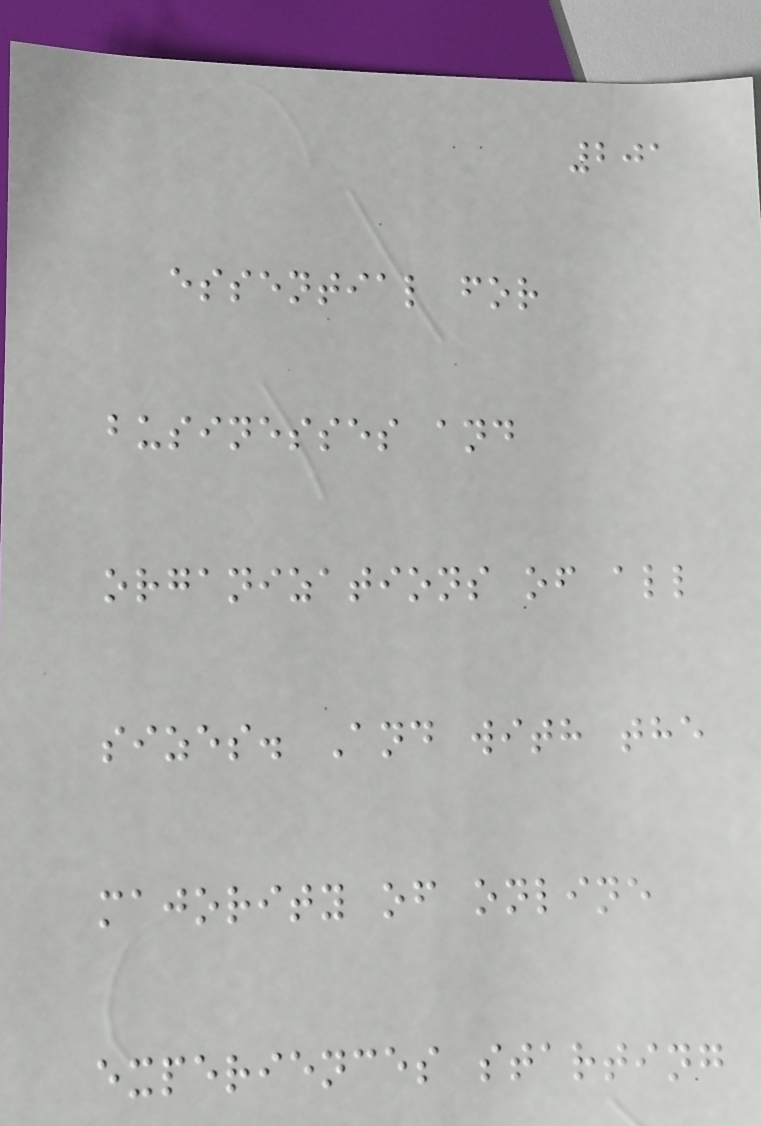201
essential for
businesses and
organizations of all
sizes. And with the
majority of online
experiences starting
